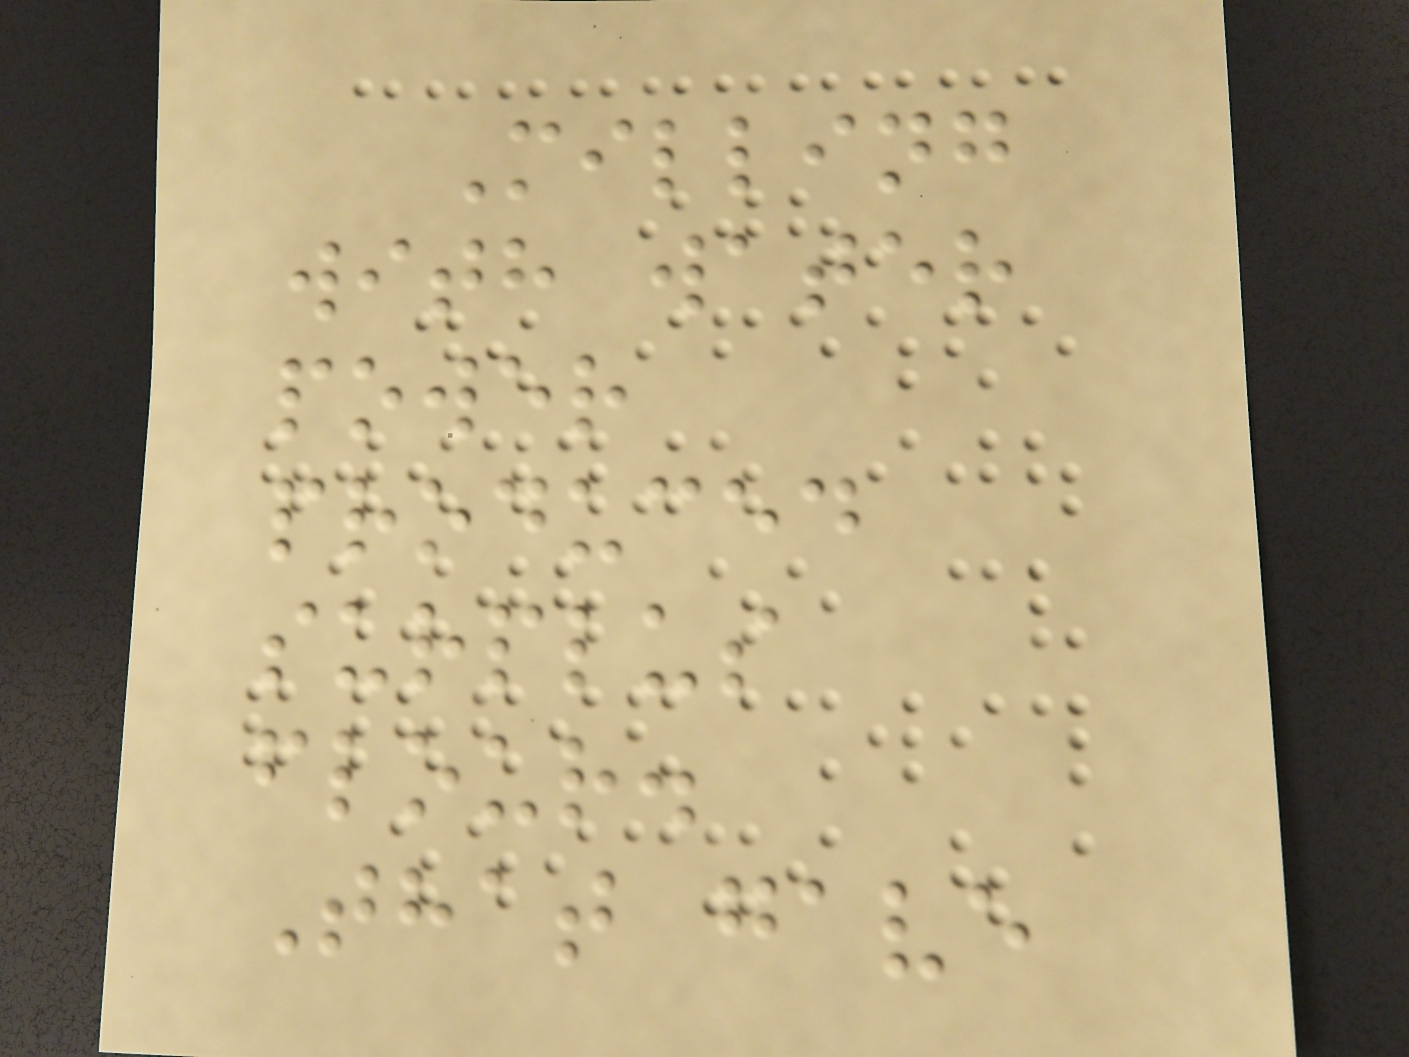Milling
with water
power
produced
surplus
flour.
That gave
